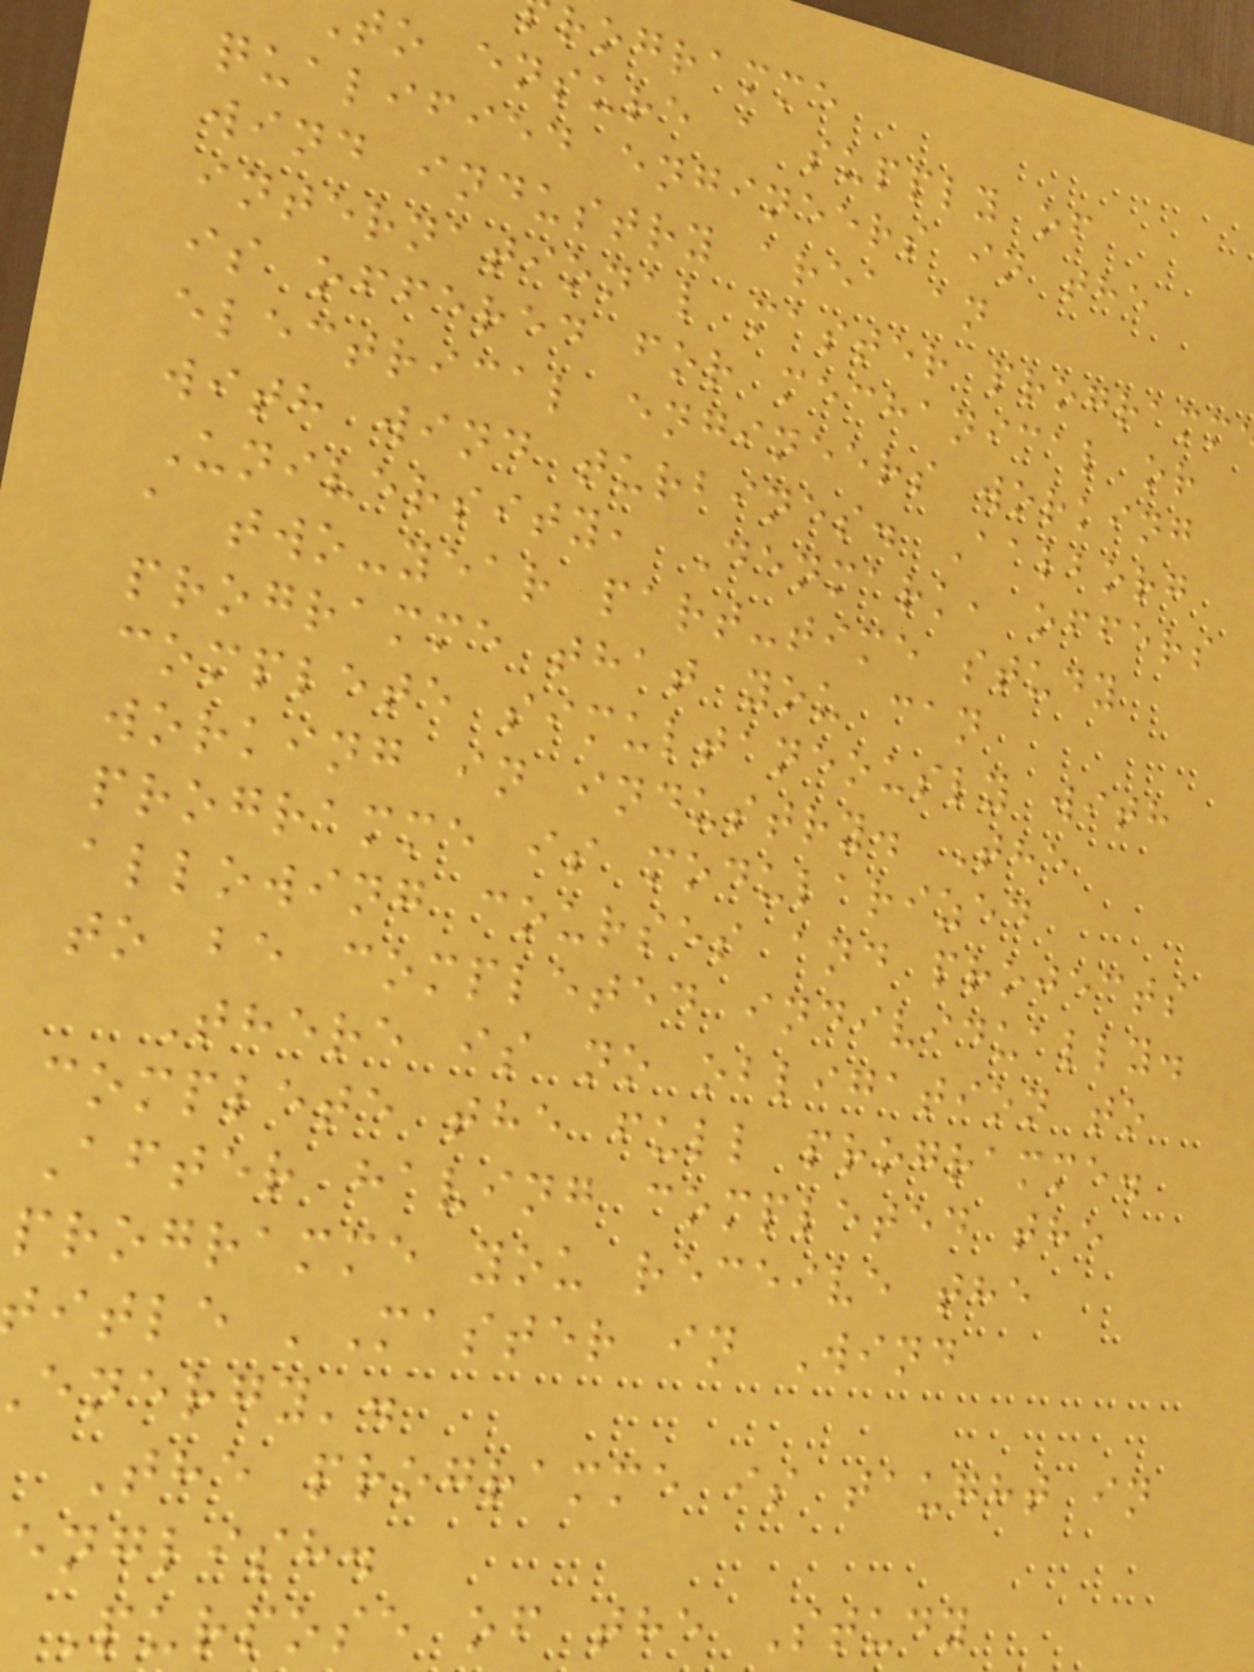rogramme
to ensure a supply of
qualified engineers in the
wind industry area an
international master programm
is offered for mechanical or
electrical engineers working
with wind turbines. Aalborg
University, Denmark, offers
a two-year part-time study
programme that you can
complete simultaneously with
working in industry. The
programme is modularized
allowing courses and projects
to be completed individually.
There is no obligation to
complete the full programme.
After having completed the
programme you receive the
itle 'Master in Wind
energy'.
The programme is taught in
english.
Purpose of the Study
